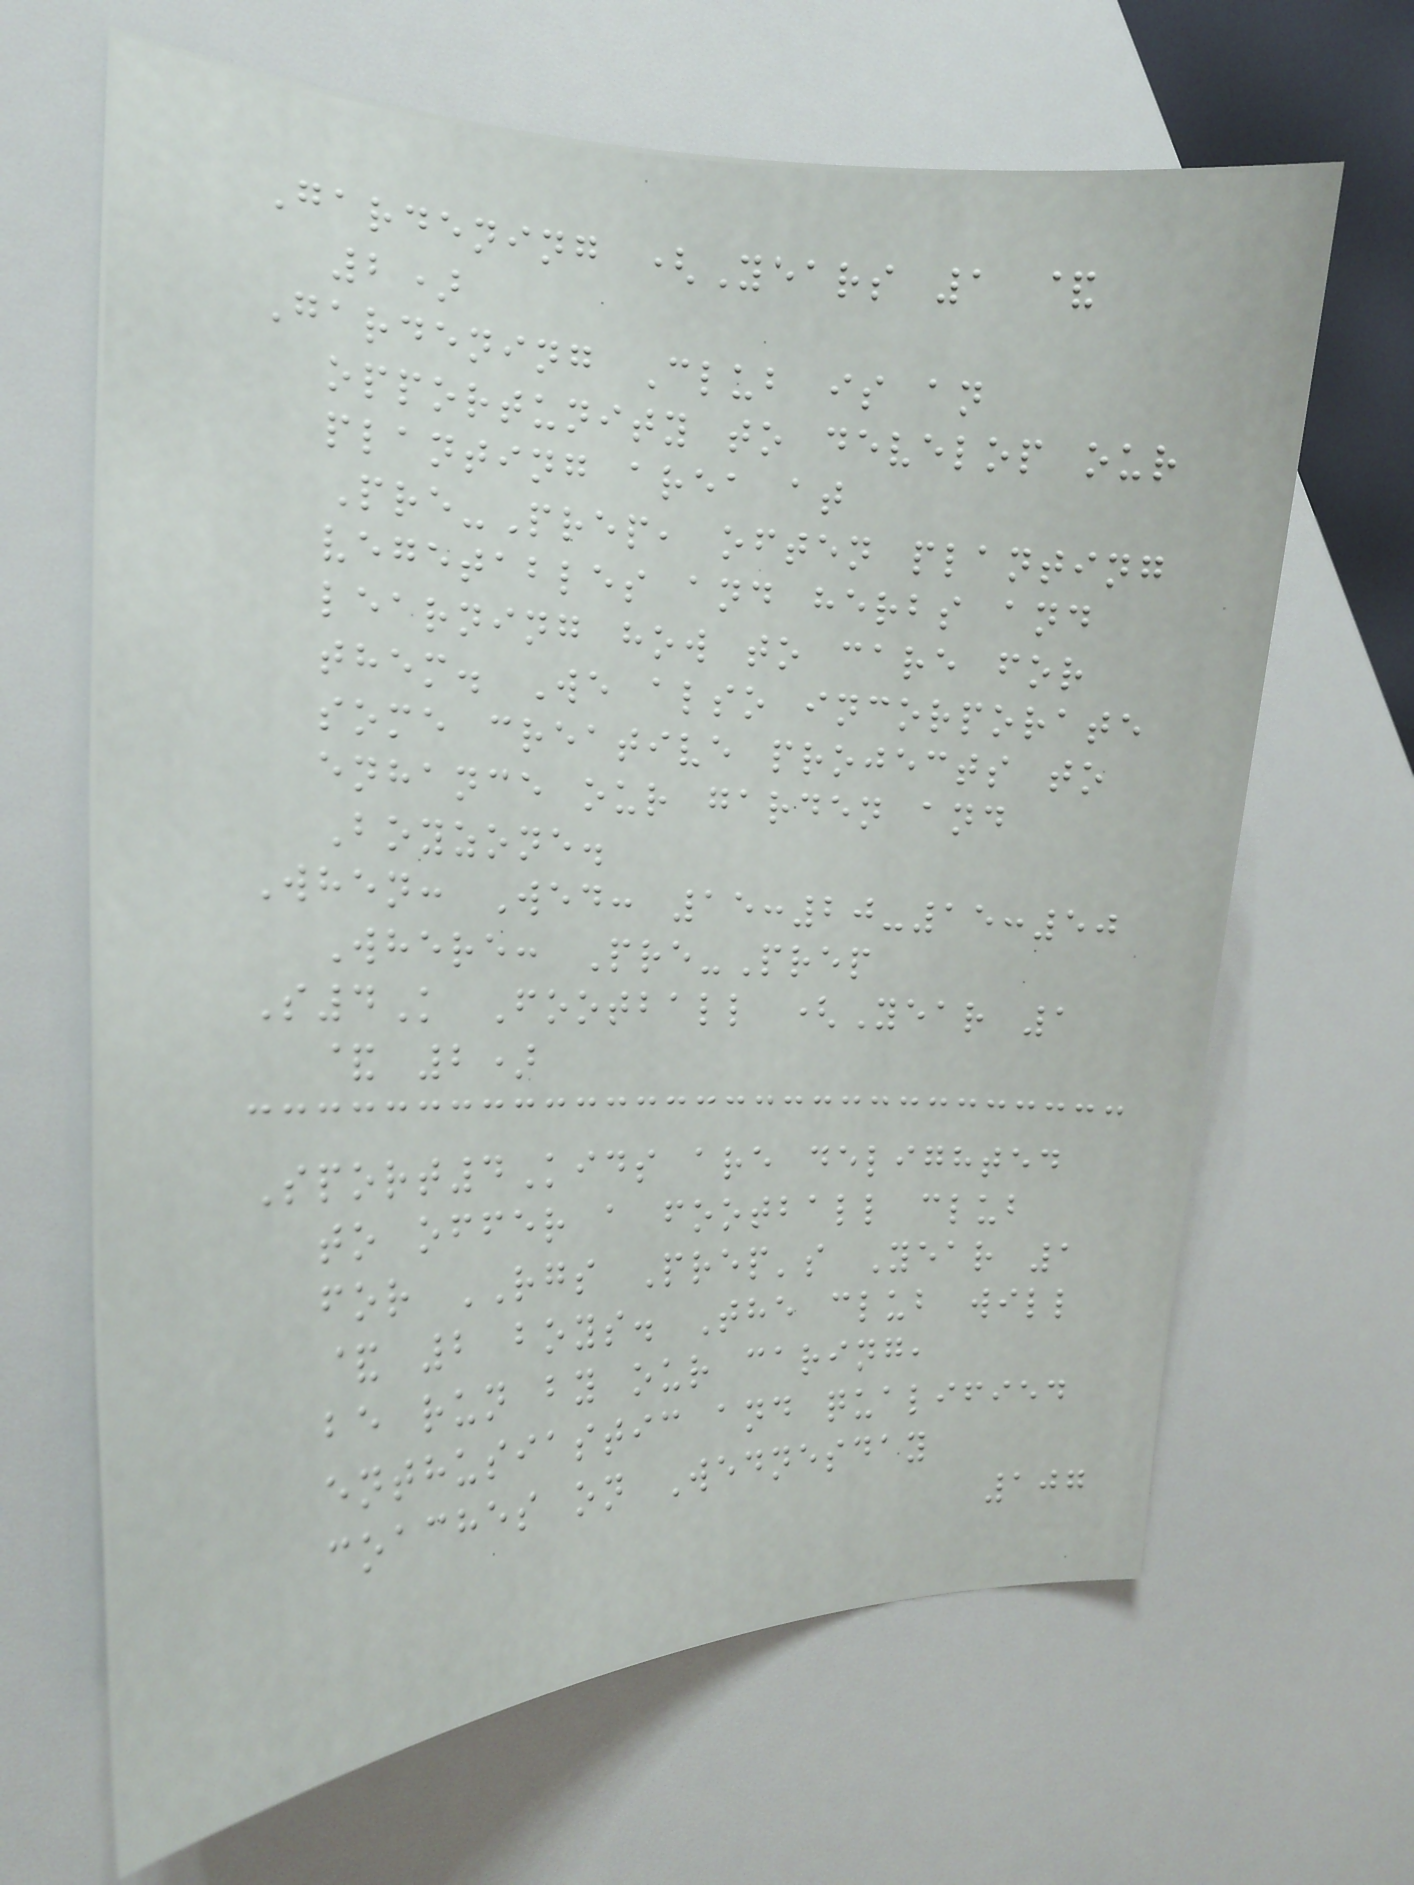Gardening (Years 1 &
2)
Gardening Club is an
opportunity to develop our
planting area at
Pre-Prep, often planting
vegetables and herbs and
learning how to care for
them. We also incorporate
some creative projects to
enhance our garden and
Boyzone.
When: Wed: 15:20-15:50
Where: Pre-Prep
S4K Football (Year 1
& 2)
Sport4Kids are delighted
to offer a football club
for RGS Prep's Year 1
& 2 boys. The club will
be run by our caring,
enthusiastic and qualified
coaches on Wednesday
107
